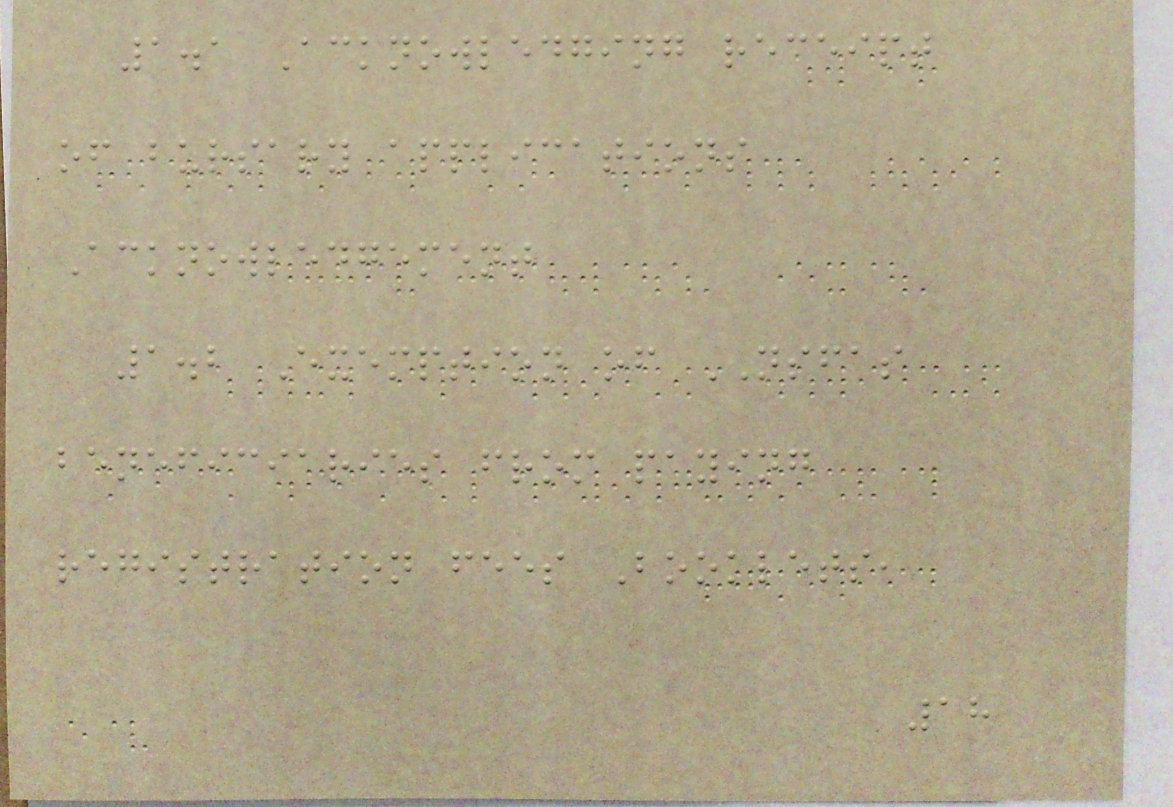1.1 Acknowledging receipt
of bursary applications
Acknowledgement
1.2 Exemption of NSFAS
beneficiaries from paying
registration fees Booklets,
18
